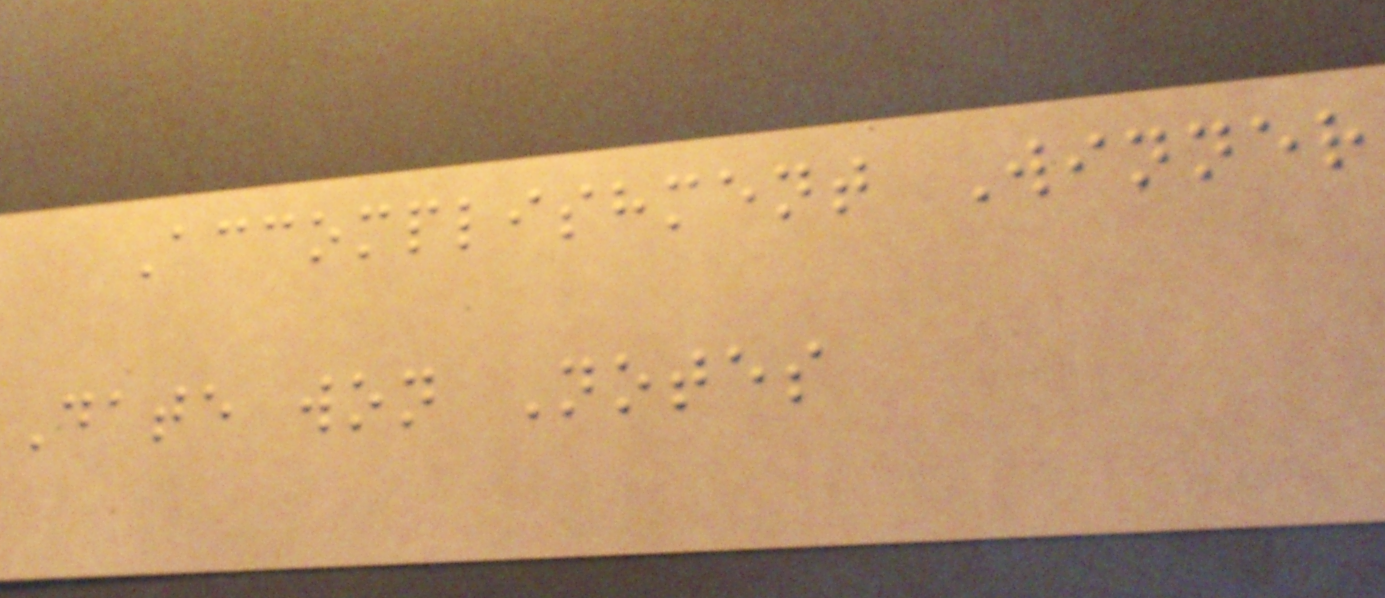Accomplishment Winner
Date won Notes
